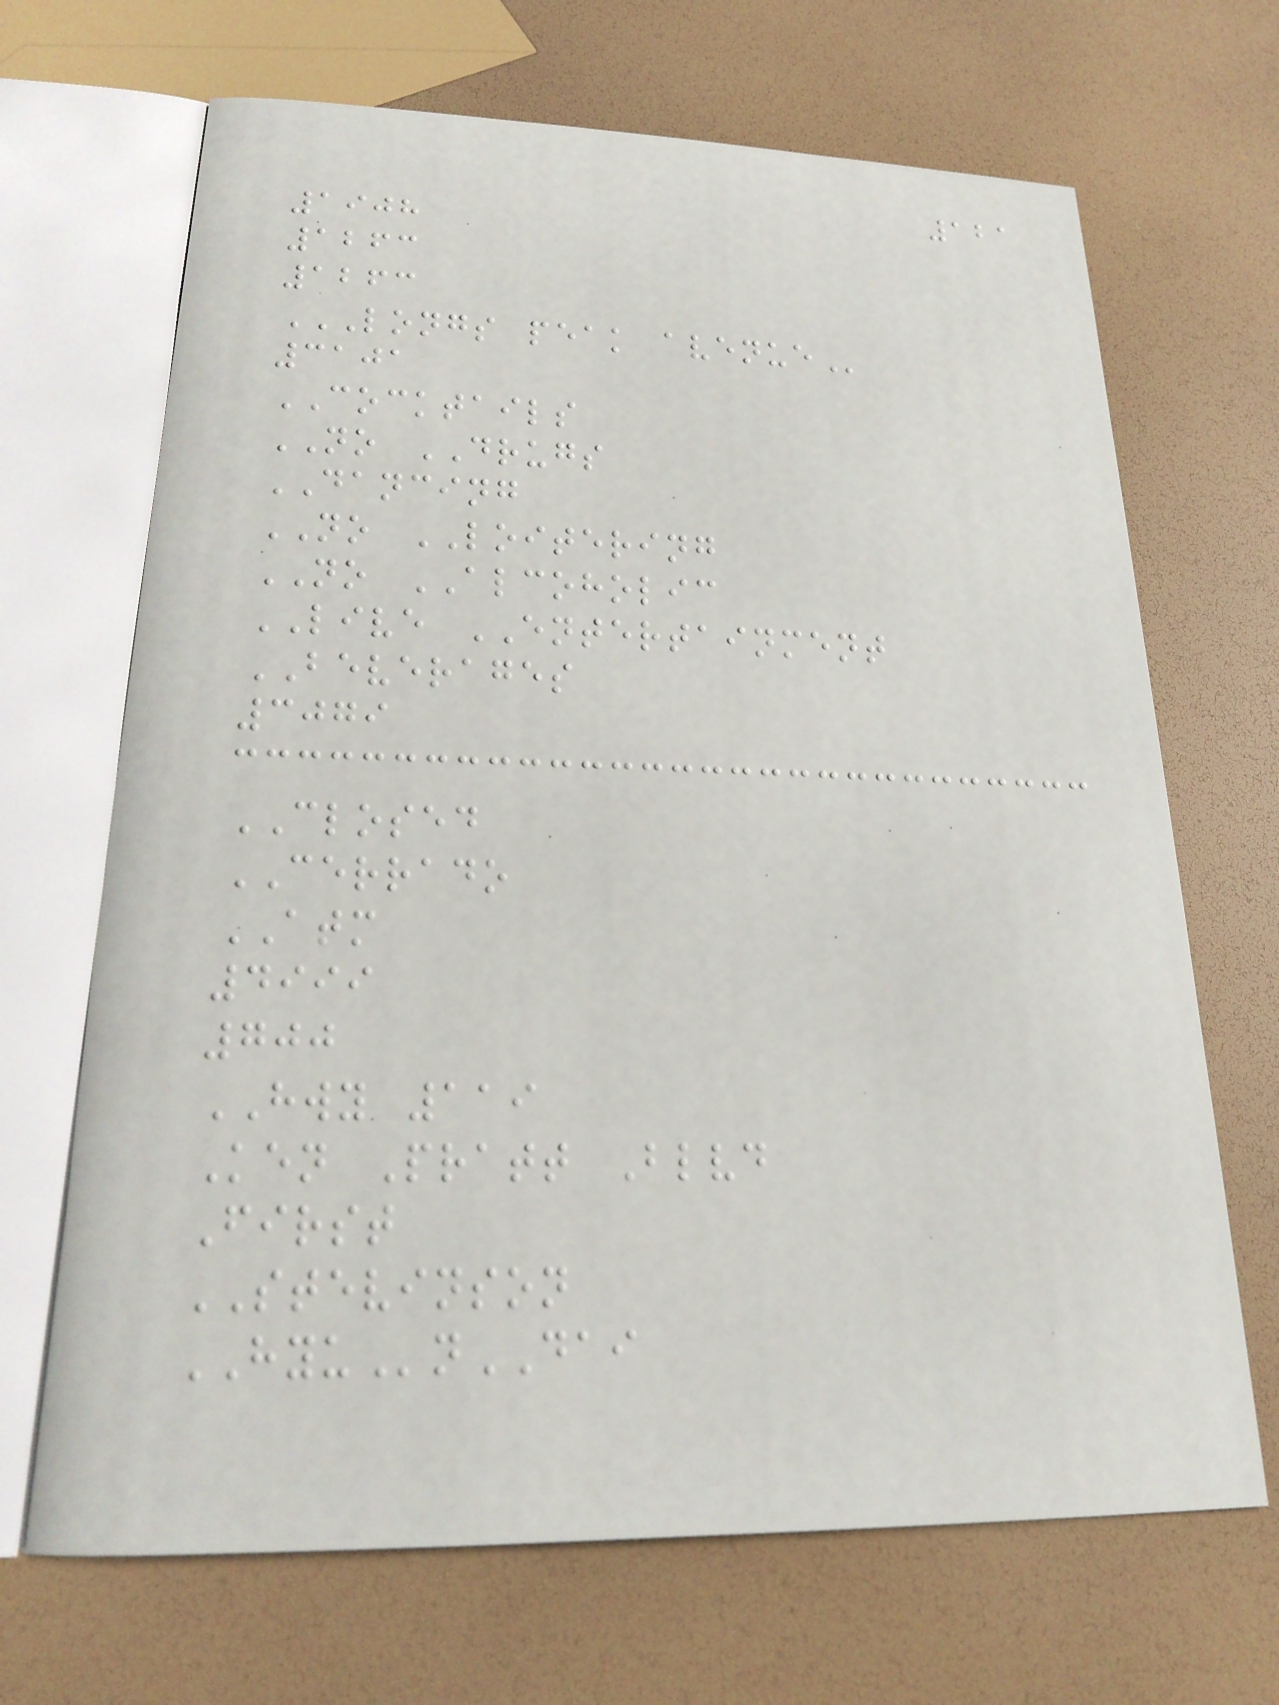121
1908
1263
1263
LONGS PEAK AVENUE
3101
COCKTAILS
NO DRUGS
DANCING
NO LOITERING
NO ALCOHOLIC
LIVE ENTERTAINMENT
BEVERAGES
3079
CLOSED
CERRADO
ATM
4999
700
HWY 119
Ken Pratt Blvd
First
STEVINSON
HYUnDAI
